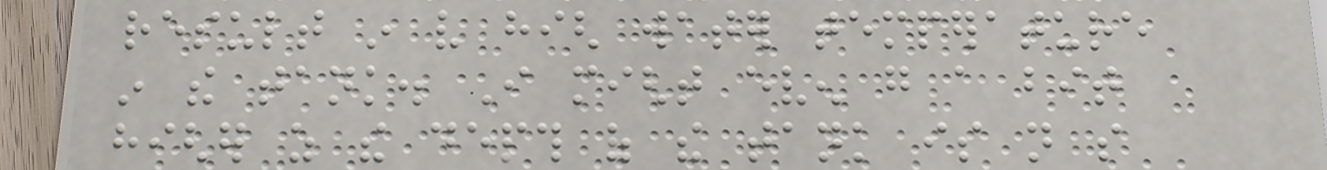result in very high water temperature
in the tank. I might even go a bit
higher as the depth of the tank is not so
